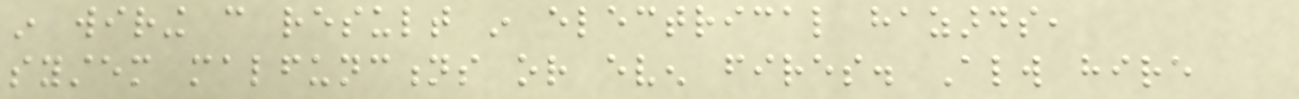in wiring can result in electrical hazards,
system malfunctions or even fires. Always hire
